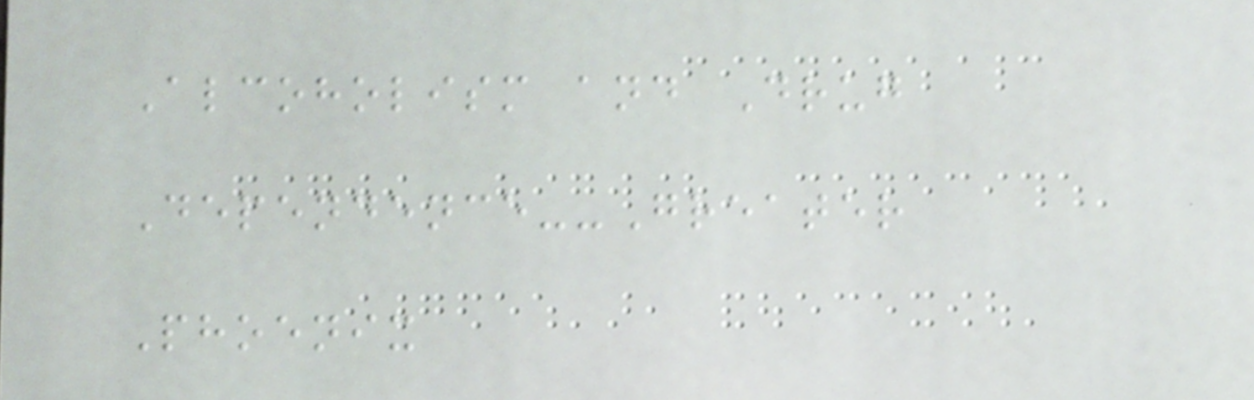Alcoholism and Drug
Dependence--Greater
Phoenix
